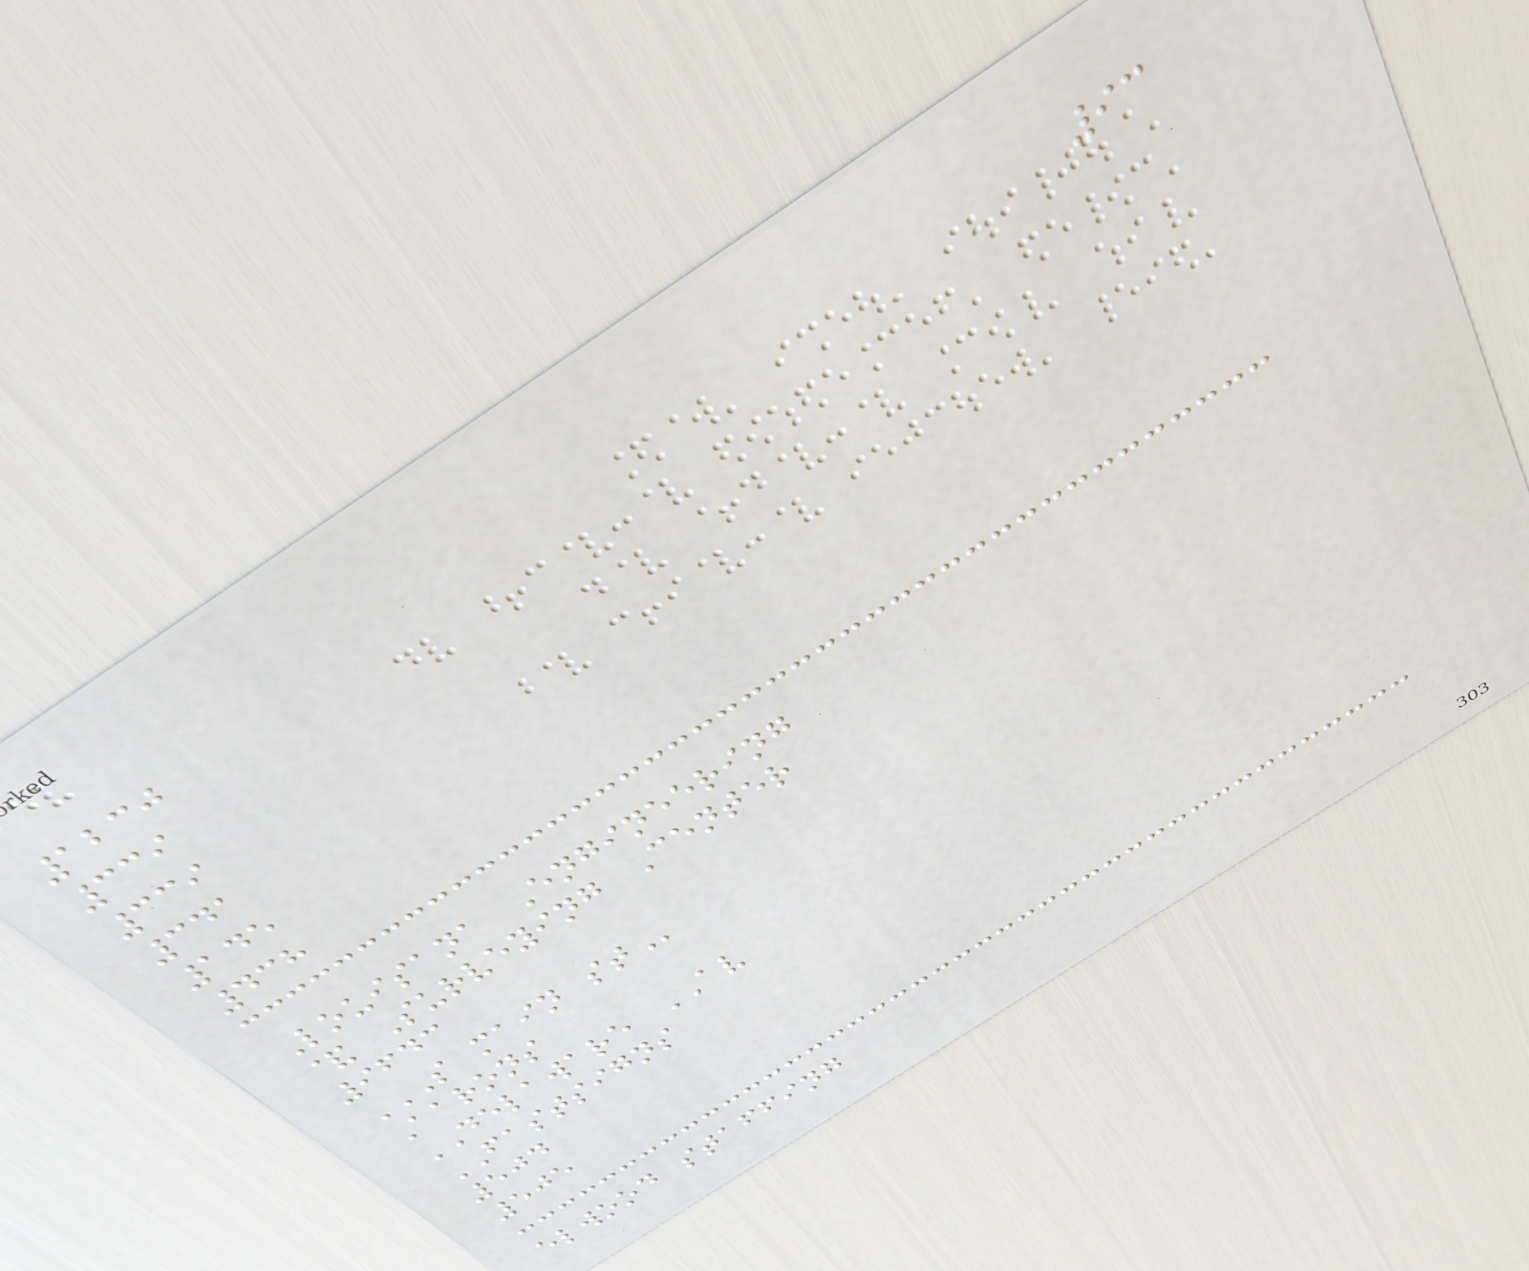93
1230
339
339
341
145
438
Louisana Engineering
& Surveying Center
9643
S MAIN ST
Aarons
DELAWARE AV
FASTSIGNS
504
505
elwood staffing
